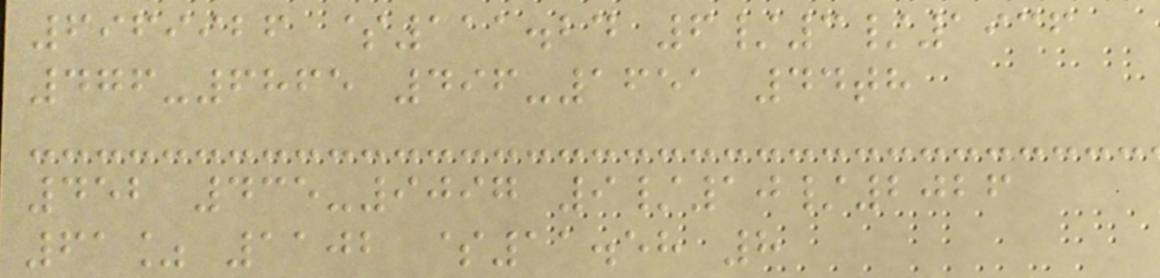6969926 $111.24 6/3/1936
476-6865 496-1651 44th
452 435-9097 9/10/2026
61% 1102 $11.58 8
